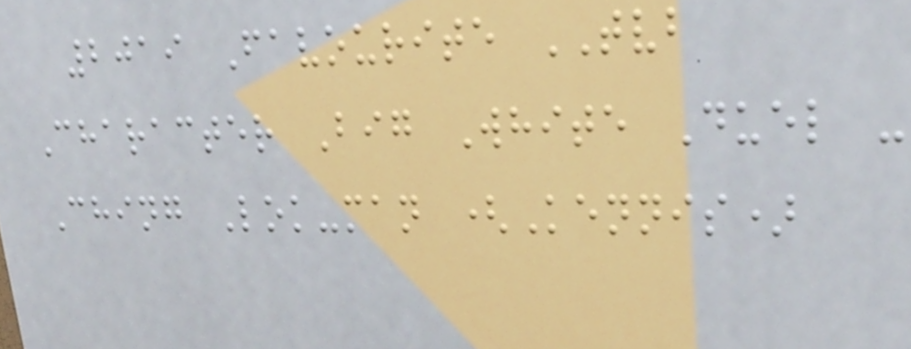2019 Favourite TVB
Character Big White Duel -
Ching Lok-man (Kennis)
